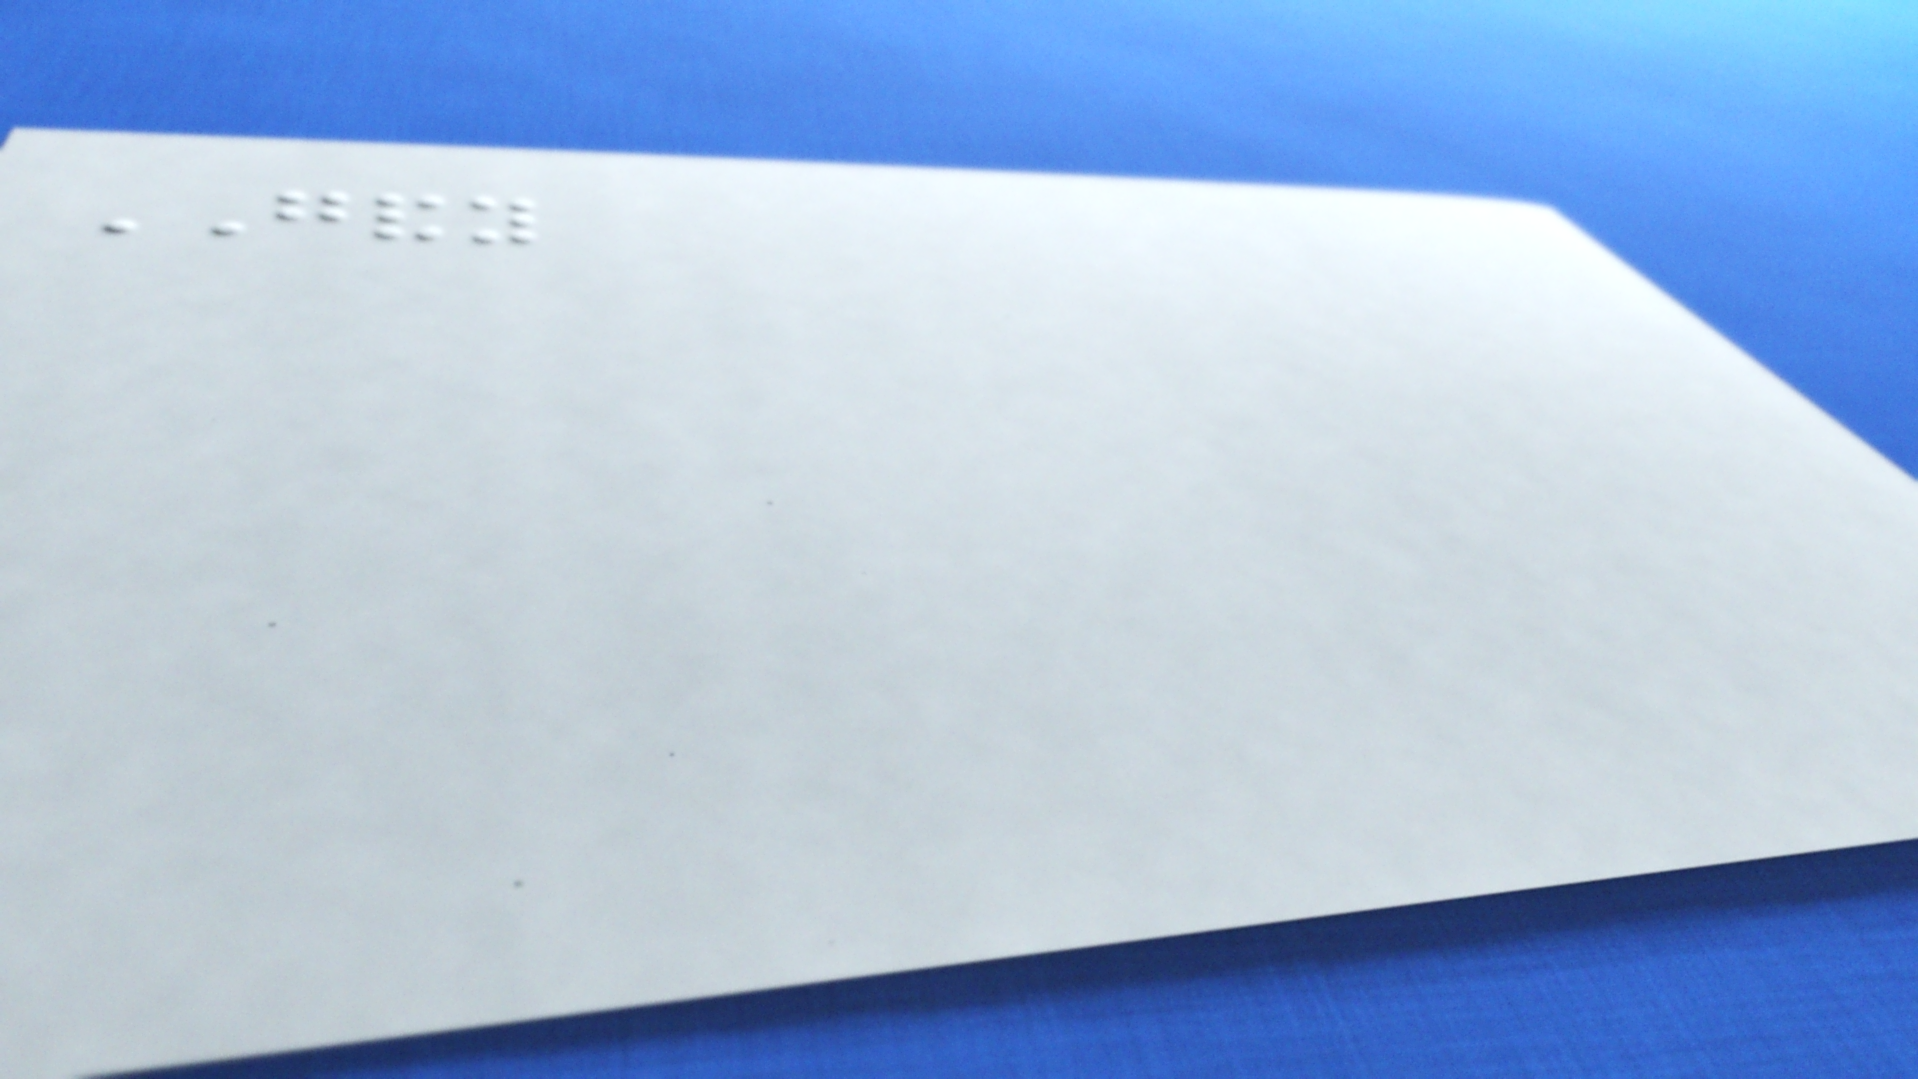GANDY
